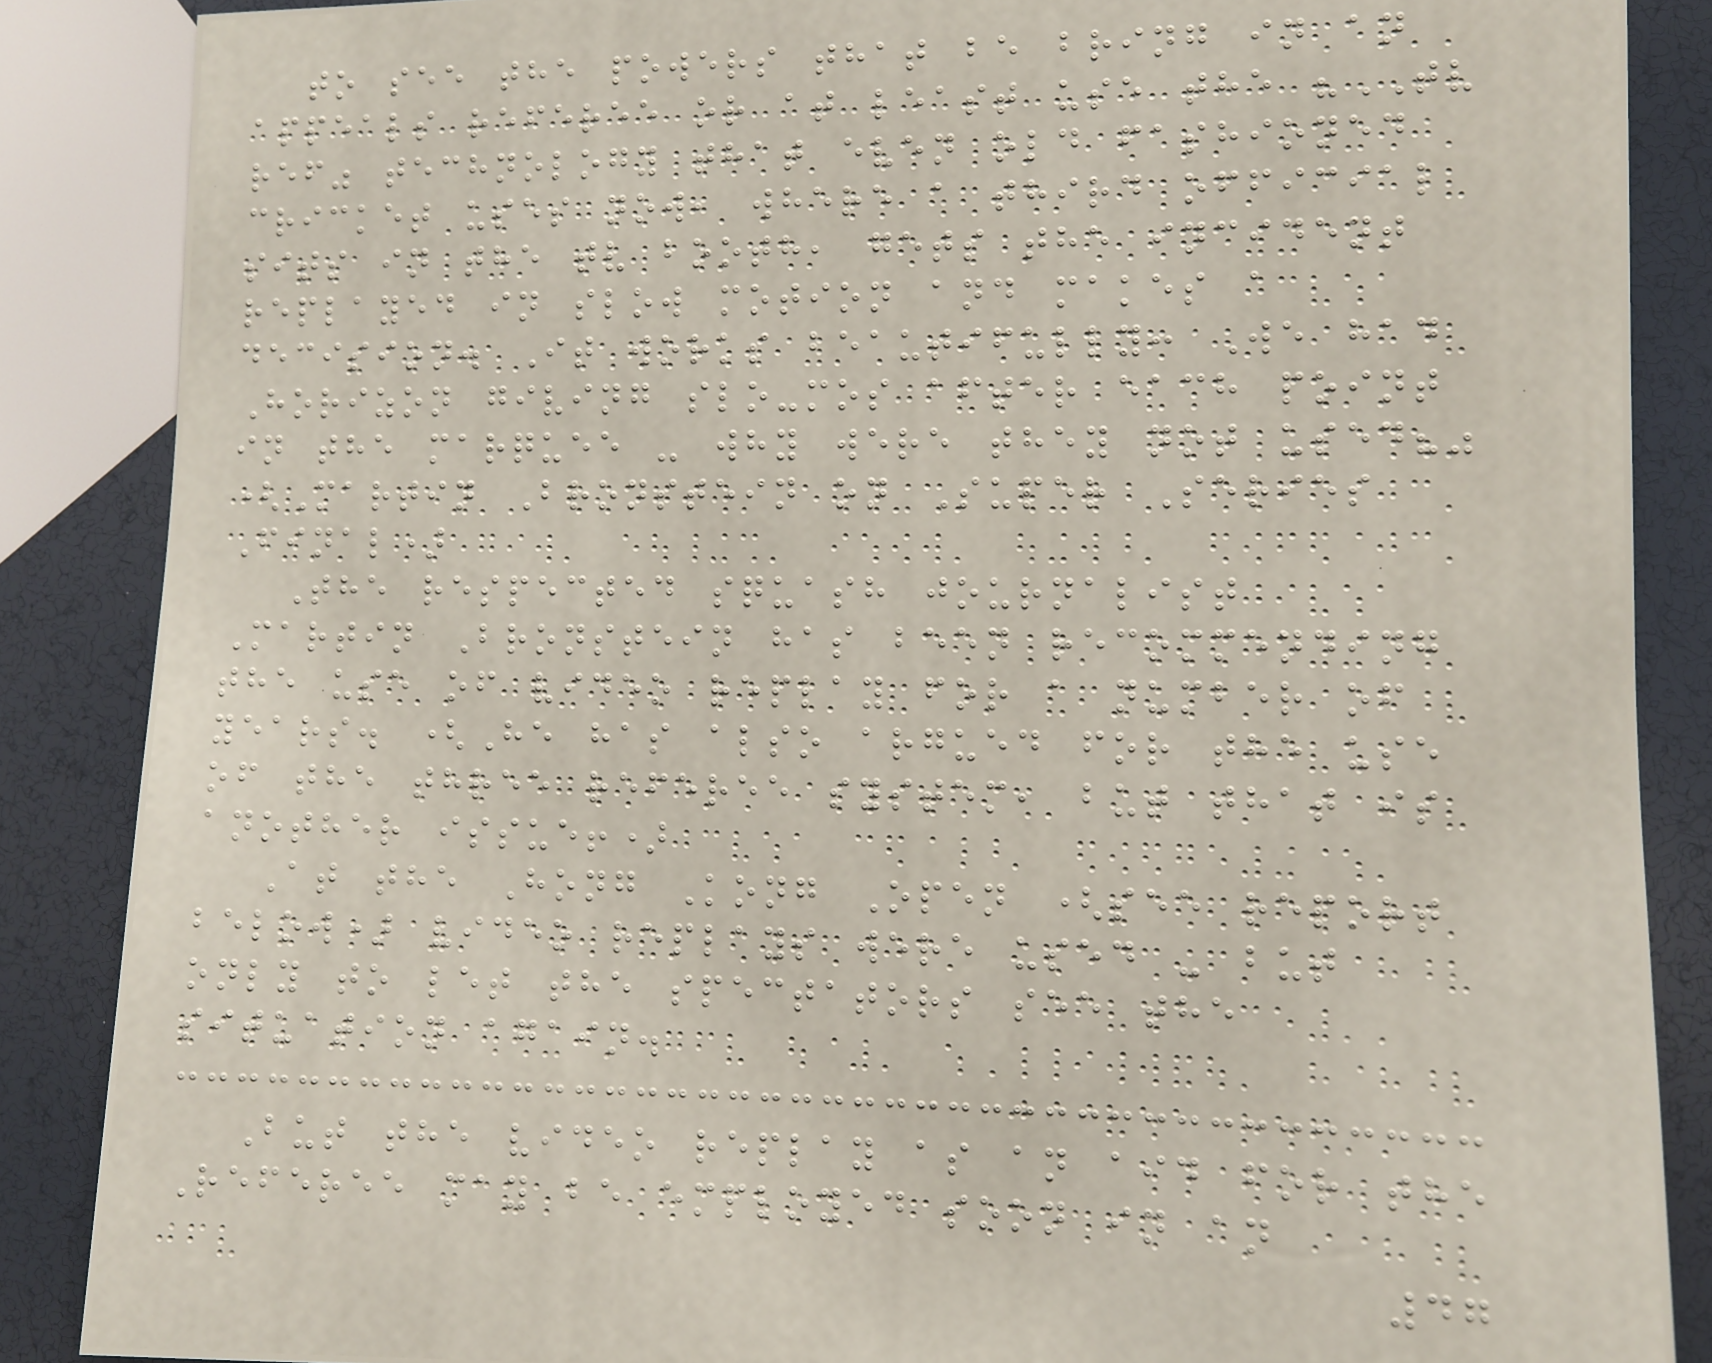to see the powers that be bring in an
appeals referee or at least use the "TV
ref" technology that even old fashioned
cricket uses now, where a third official
sits in the tv booth, gets the incident
replayed in slow motion and makes a
decision. It works beautifully: We had
Horizon giving slo-mos after each point
in the marquee - why were they not used?"
(Martin Bronstein on Super Series
Final)
The respected squash journalist
Martin Bronstein has been recommending
the use of video replay for a number of
years. (He has also argued for the use
of the three referee system, but that is
another issue!)
At the Hong Kong Open (see report
below) video replays were used - but
only to let the spectators see the
situation again.
But the video replay as an aid for the
Referee may be employed soon in an
47
